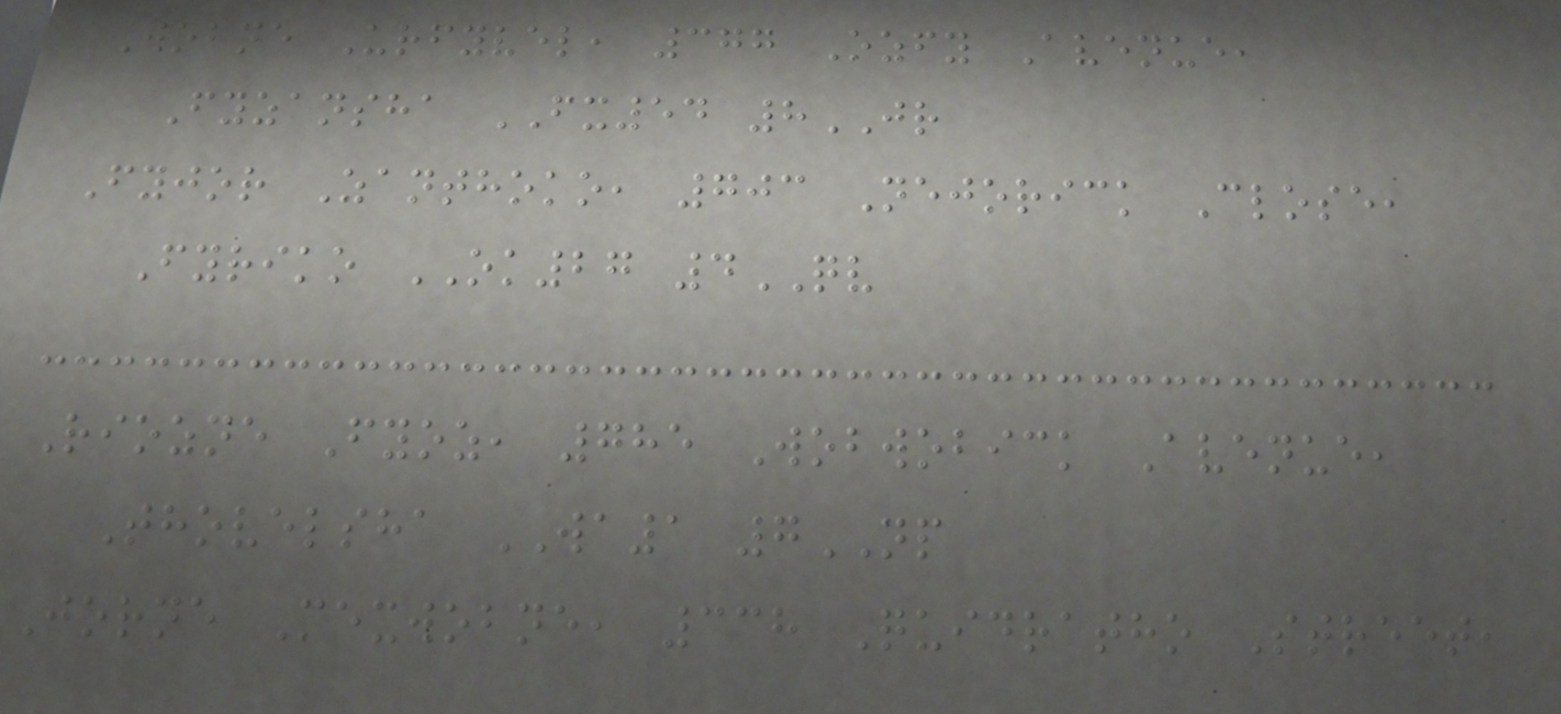Wobne Urfyvel, 377 Ozfy Avenue,
Fyzansha FX54 8JR
Fyjor Zanthoko, 703 Nejorick Close,
Fyriko OK27 4QV
Riozne Fyoz, 785 Wobwobick Avenue,
Thovelsha WA1 7NP
Jorne Mexwobne, 338 Quidratho Street,
